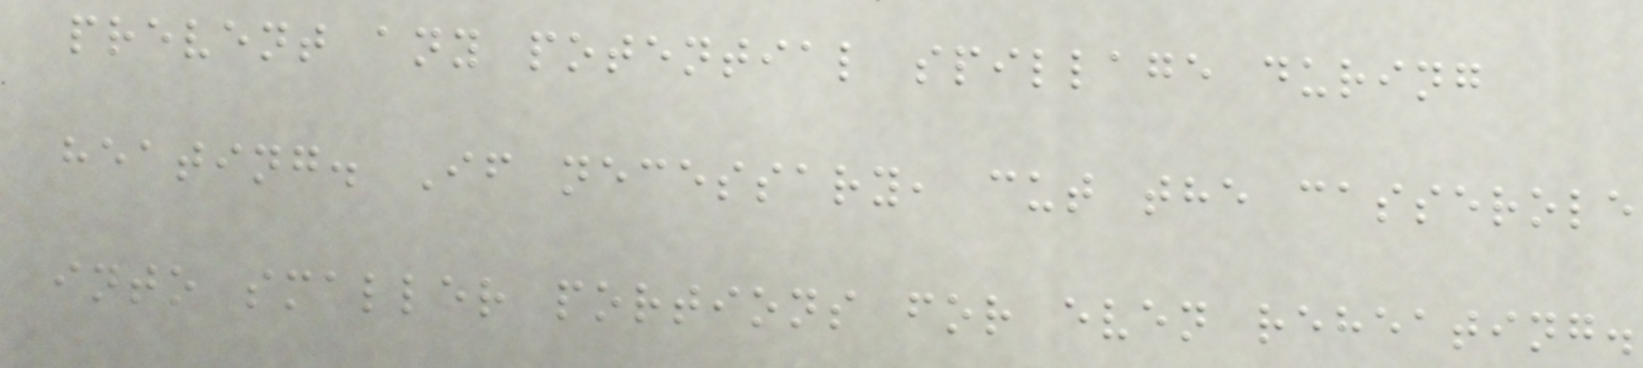prevent any potential spillage during
heating. If necessary, cut the casserole
into smaller portions for even reheating.
